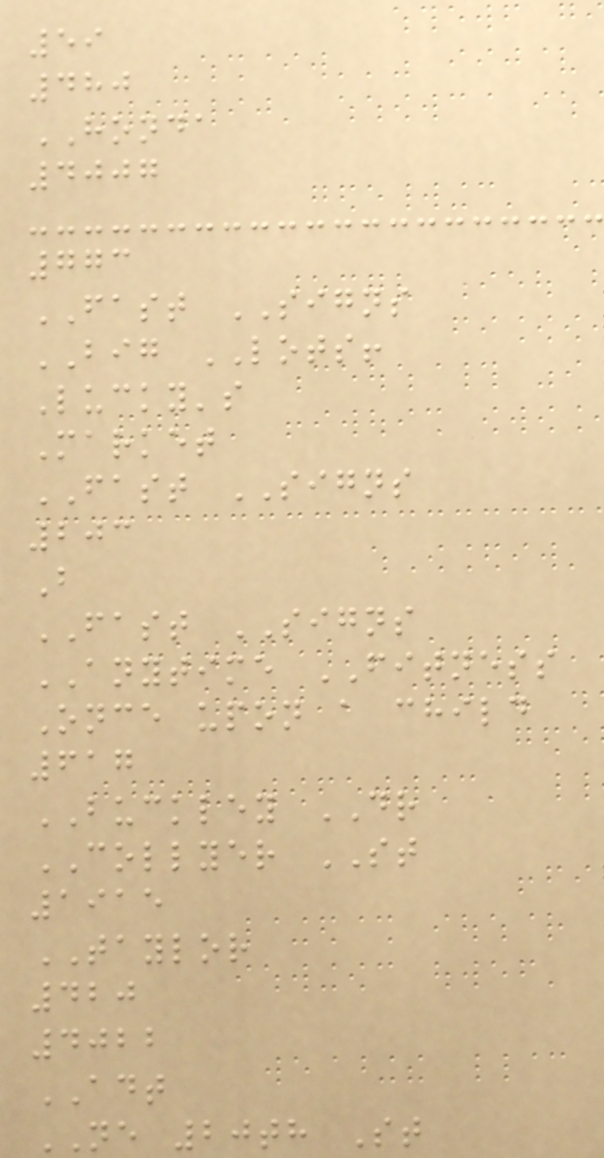59
480
HONDA
4007
773
FAST SIGNS
BIG LOTS!
Lucky's
Market
FAST SIGNS
203
B
FAST SIGNS
ANYTIME FITNESS
Once upon a child
617
BUCKLEY DR
COLLYER ST
1915
TAYLOR
420
4022
ADT
NE 20th St
